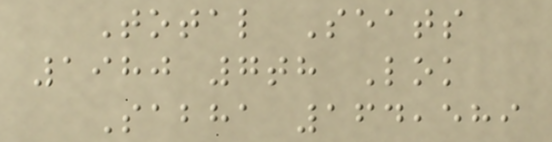Total Seats
1980 7th Lok
Sabha 164,589
